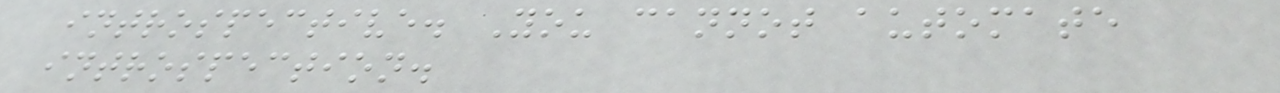introspective. You cannot automate
introspection.
